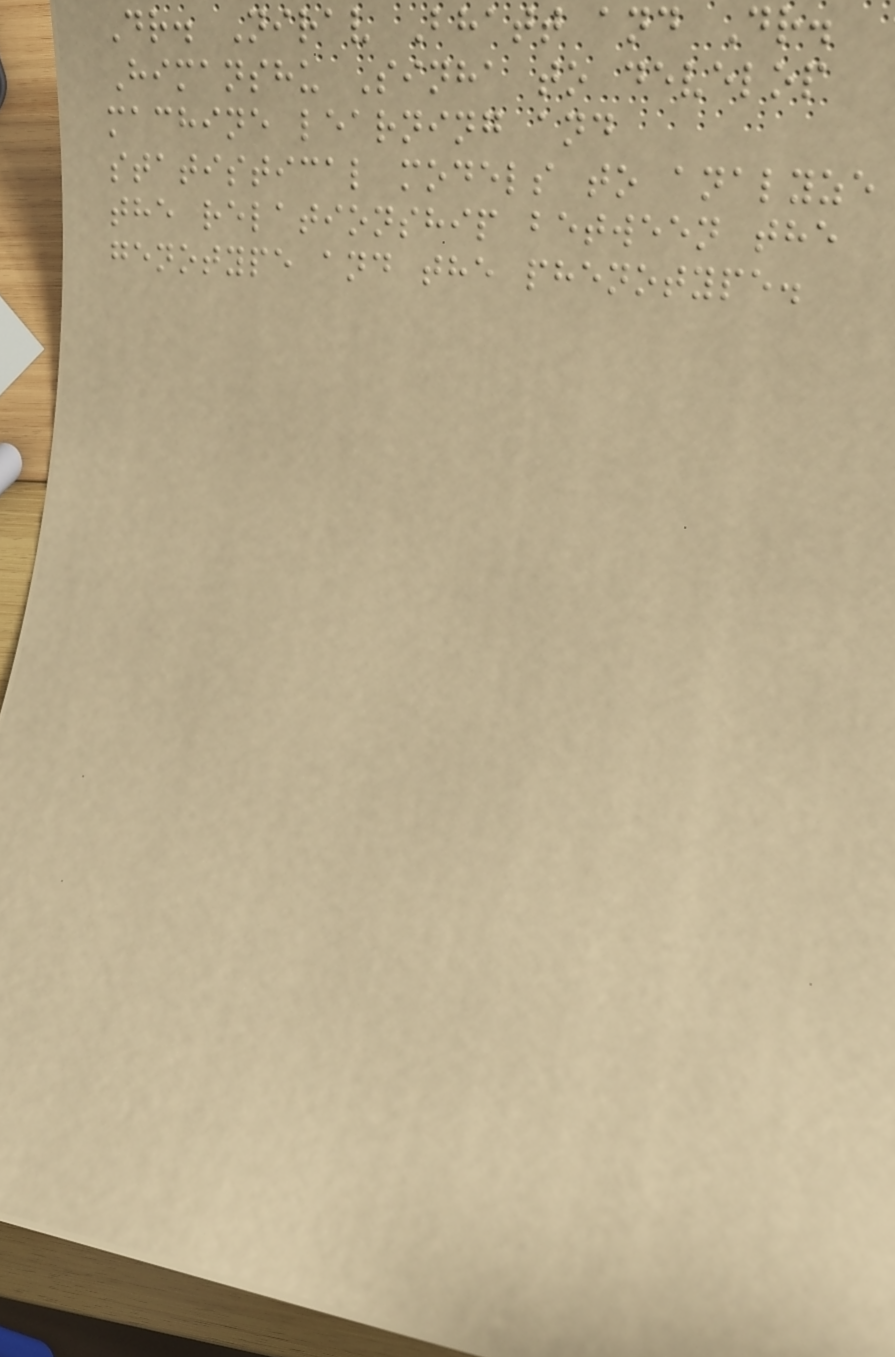Dr. Nirav Bhatt and Dr.
Himanshu Sinha to develop
machine learning and
statistical models to analyze
the relationship between the
genotype and the phenotype.
